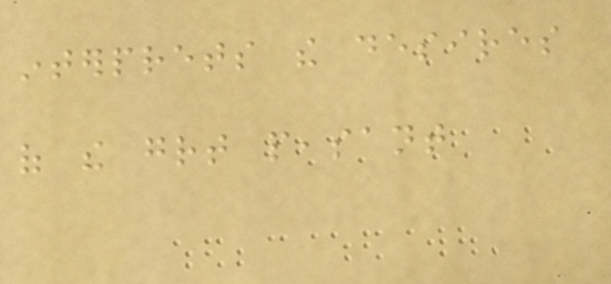interprets the desires
of the great peasant
